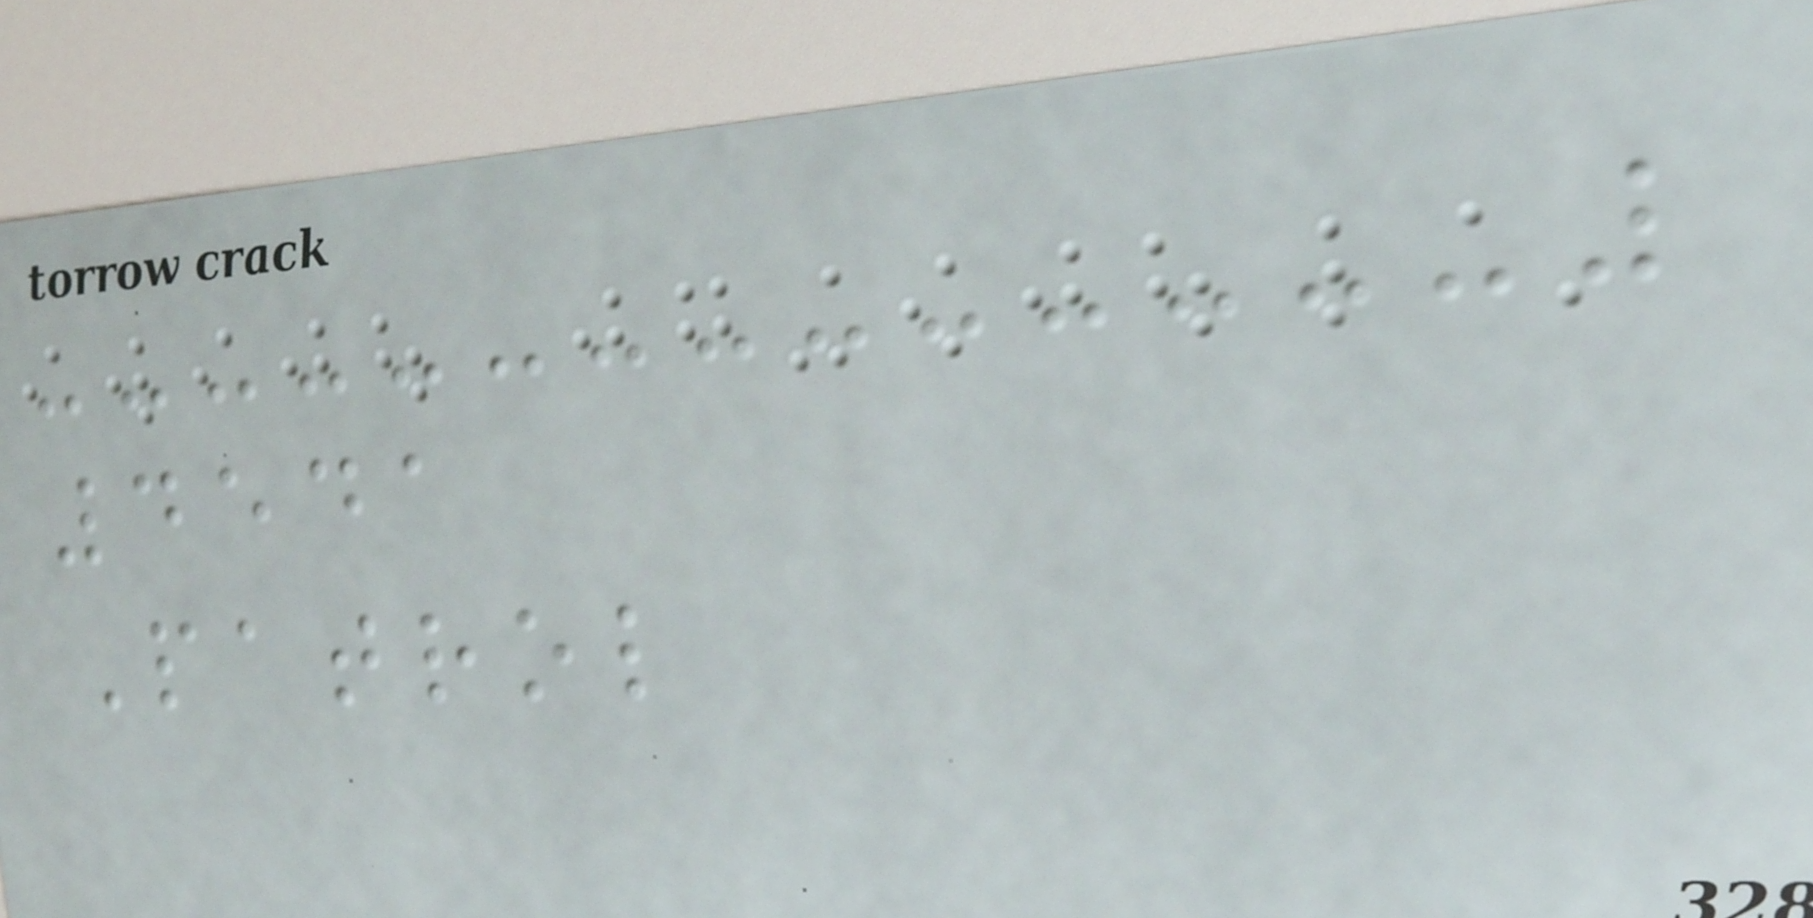4541
Patrol
